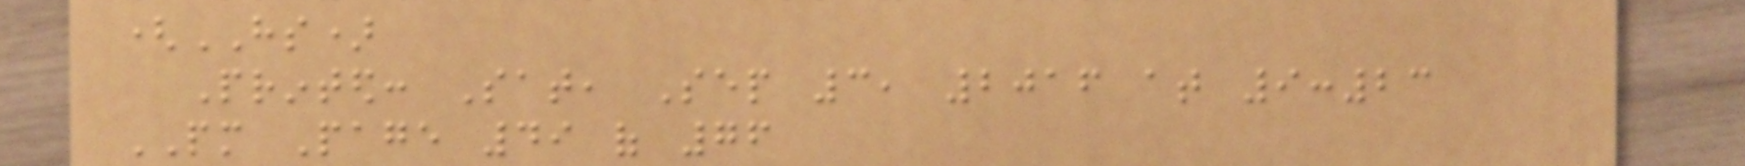(HS)
Printed: Sat, Sep 3, 2016 at 9:23
PM Page 49 of 76
